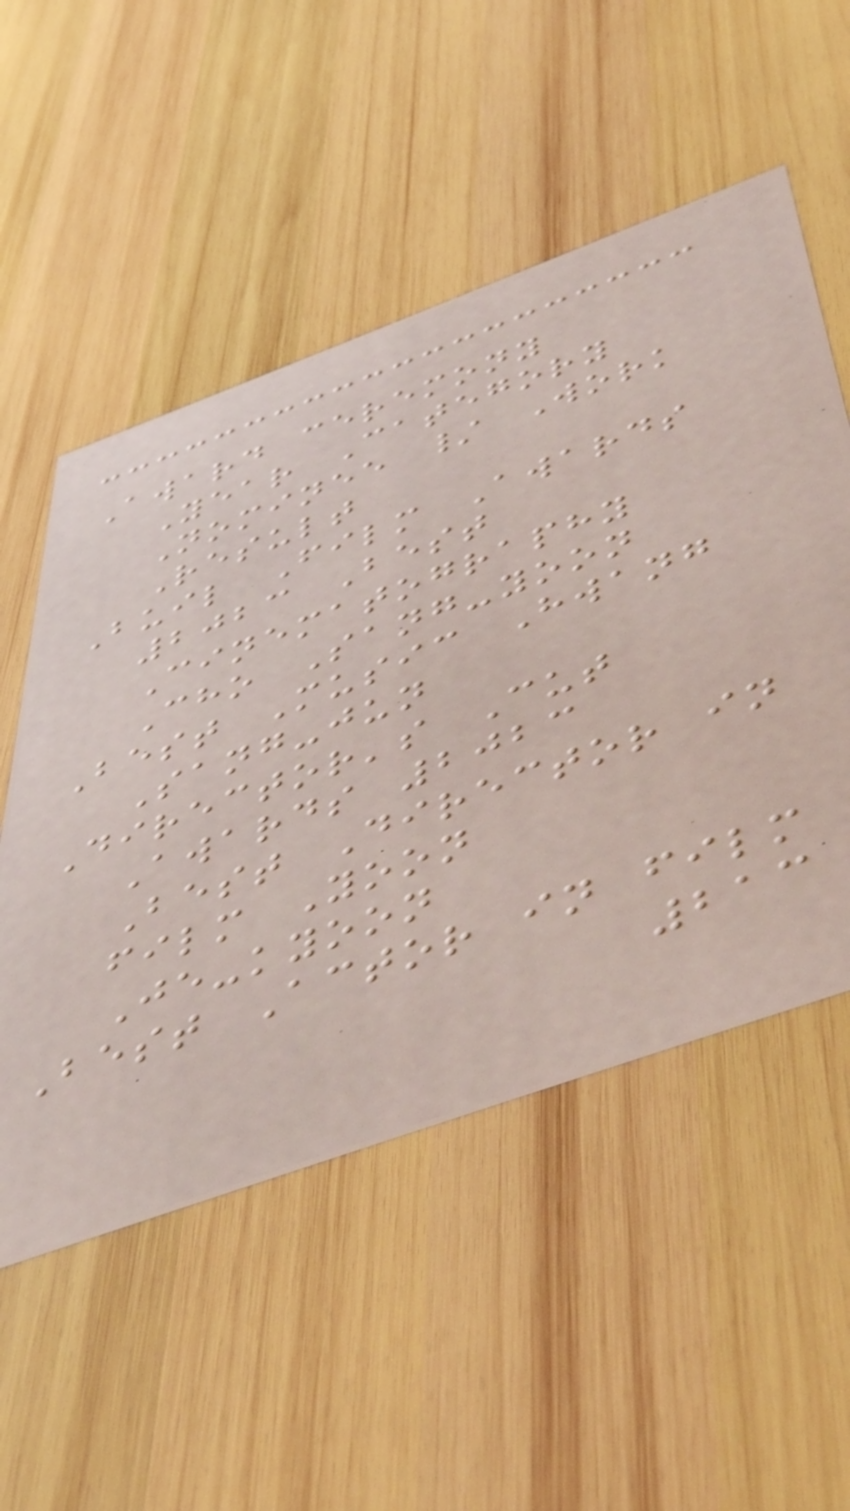Award ceremony
Year Category
Nominee / Work
Result
Buil Film Awards
2023 Best
Cinematography
Cho Sang-yoon
Best Music Hwang
Sang-jun
Director's Cut
Awards 2023
Best Director in
film Yoon
Je-kyoon
Best Actor in film
213
